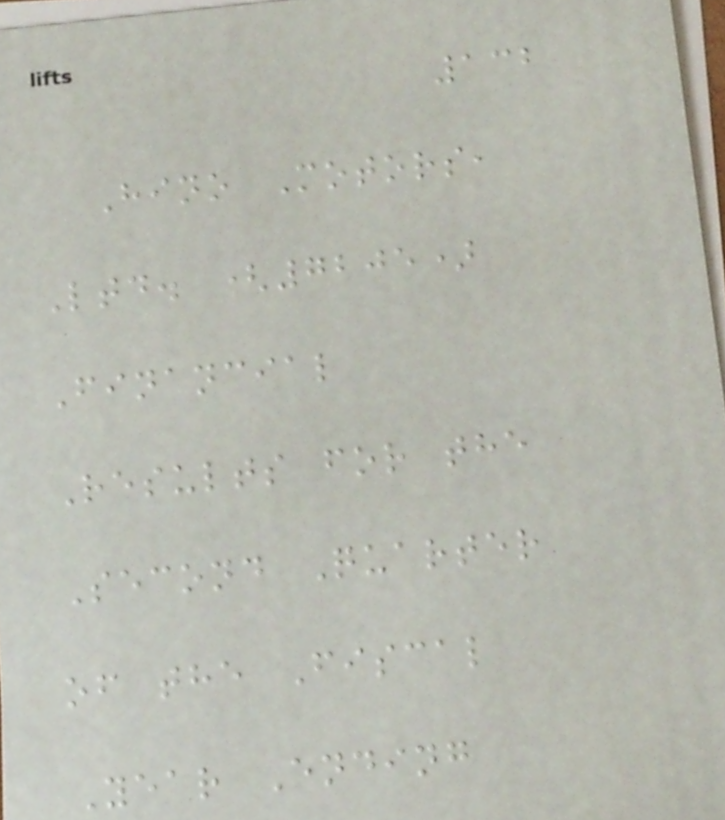132
Hino Motors,
Ltd. (7205)
Financial
Results for the
Second Quarter
of the Fiscal
Year Ending
